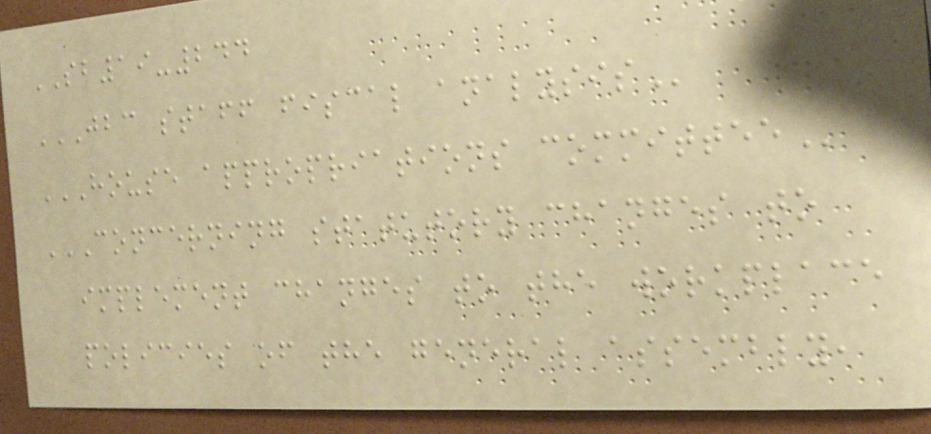SB19-244
JBC STAFF FISCAL ANALYSIS
HOUSE APPROPRIATIONS COMMITTEE
CONCERNING STATUTORY CHANGES TO
IMPLEMENT CHANGES TO THE WORKPLACE
POLICIES OF THE GENERAL ASSEMBLY,
